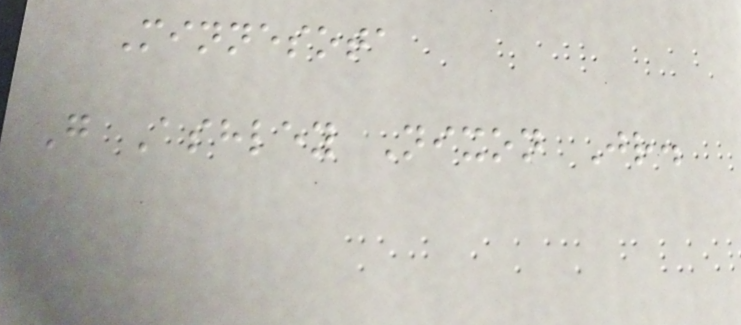Minnesota
G Ashley Nixon Jr.
